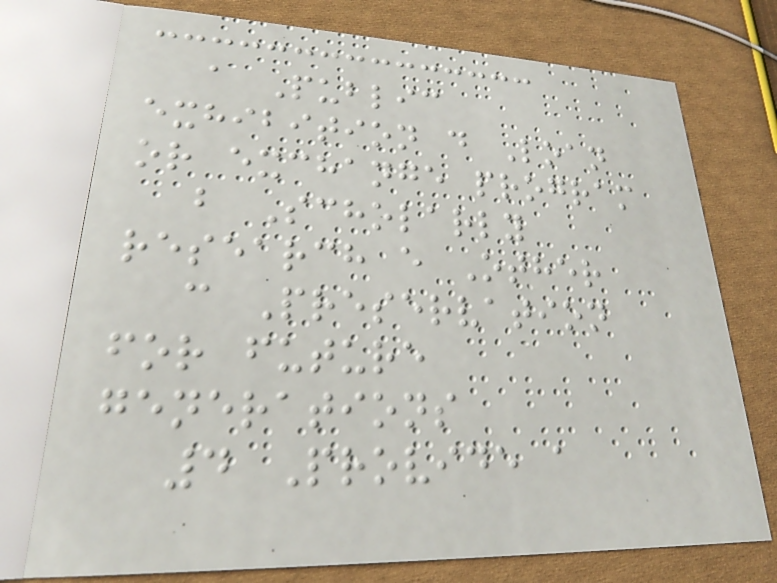a Public
exhibition d Loan
or exchange program
b Scholarly
research e Other
c Preservation
for future
generations
4 Provide a
